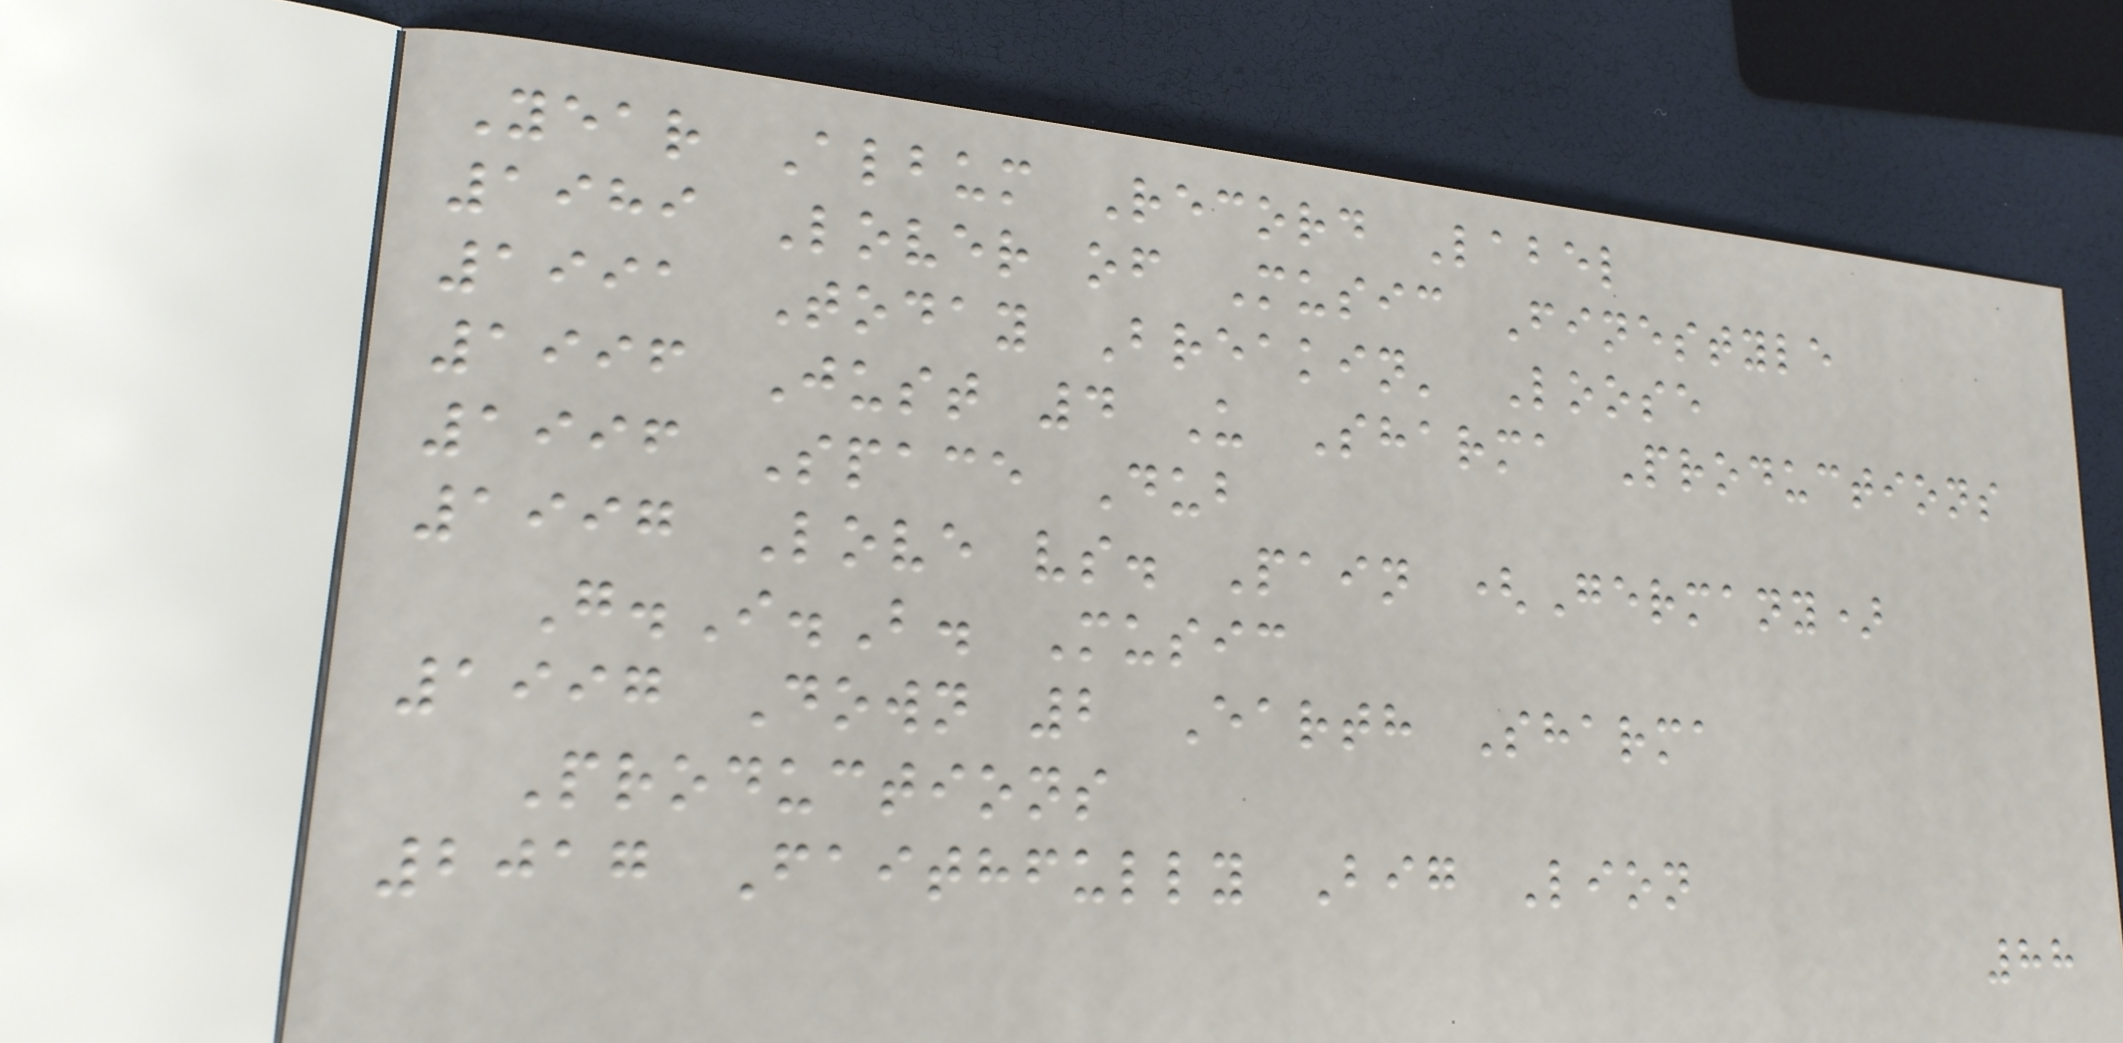Year Album Record Label
1989 Lover of Music Finestyle
1991 Today Breakin' Loose
1996 Just 4 U Sharma Productions
1996 Space Dub
1997 Love vs. Pain (Germany)
G.I.B. Music
1997 Down 2 Earth Sharma
Productions
2017 Faithfully Big Lion
88
